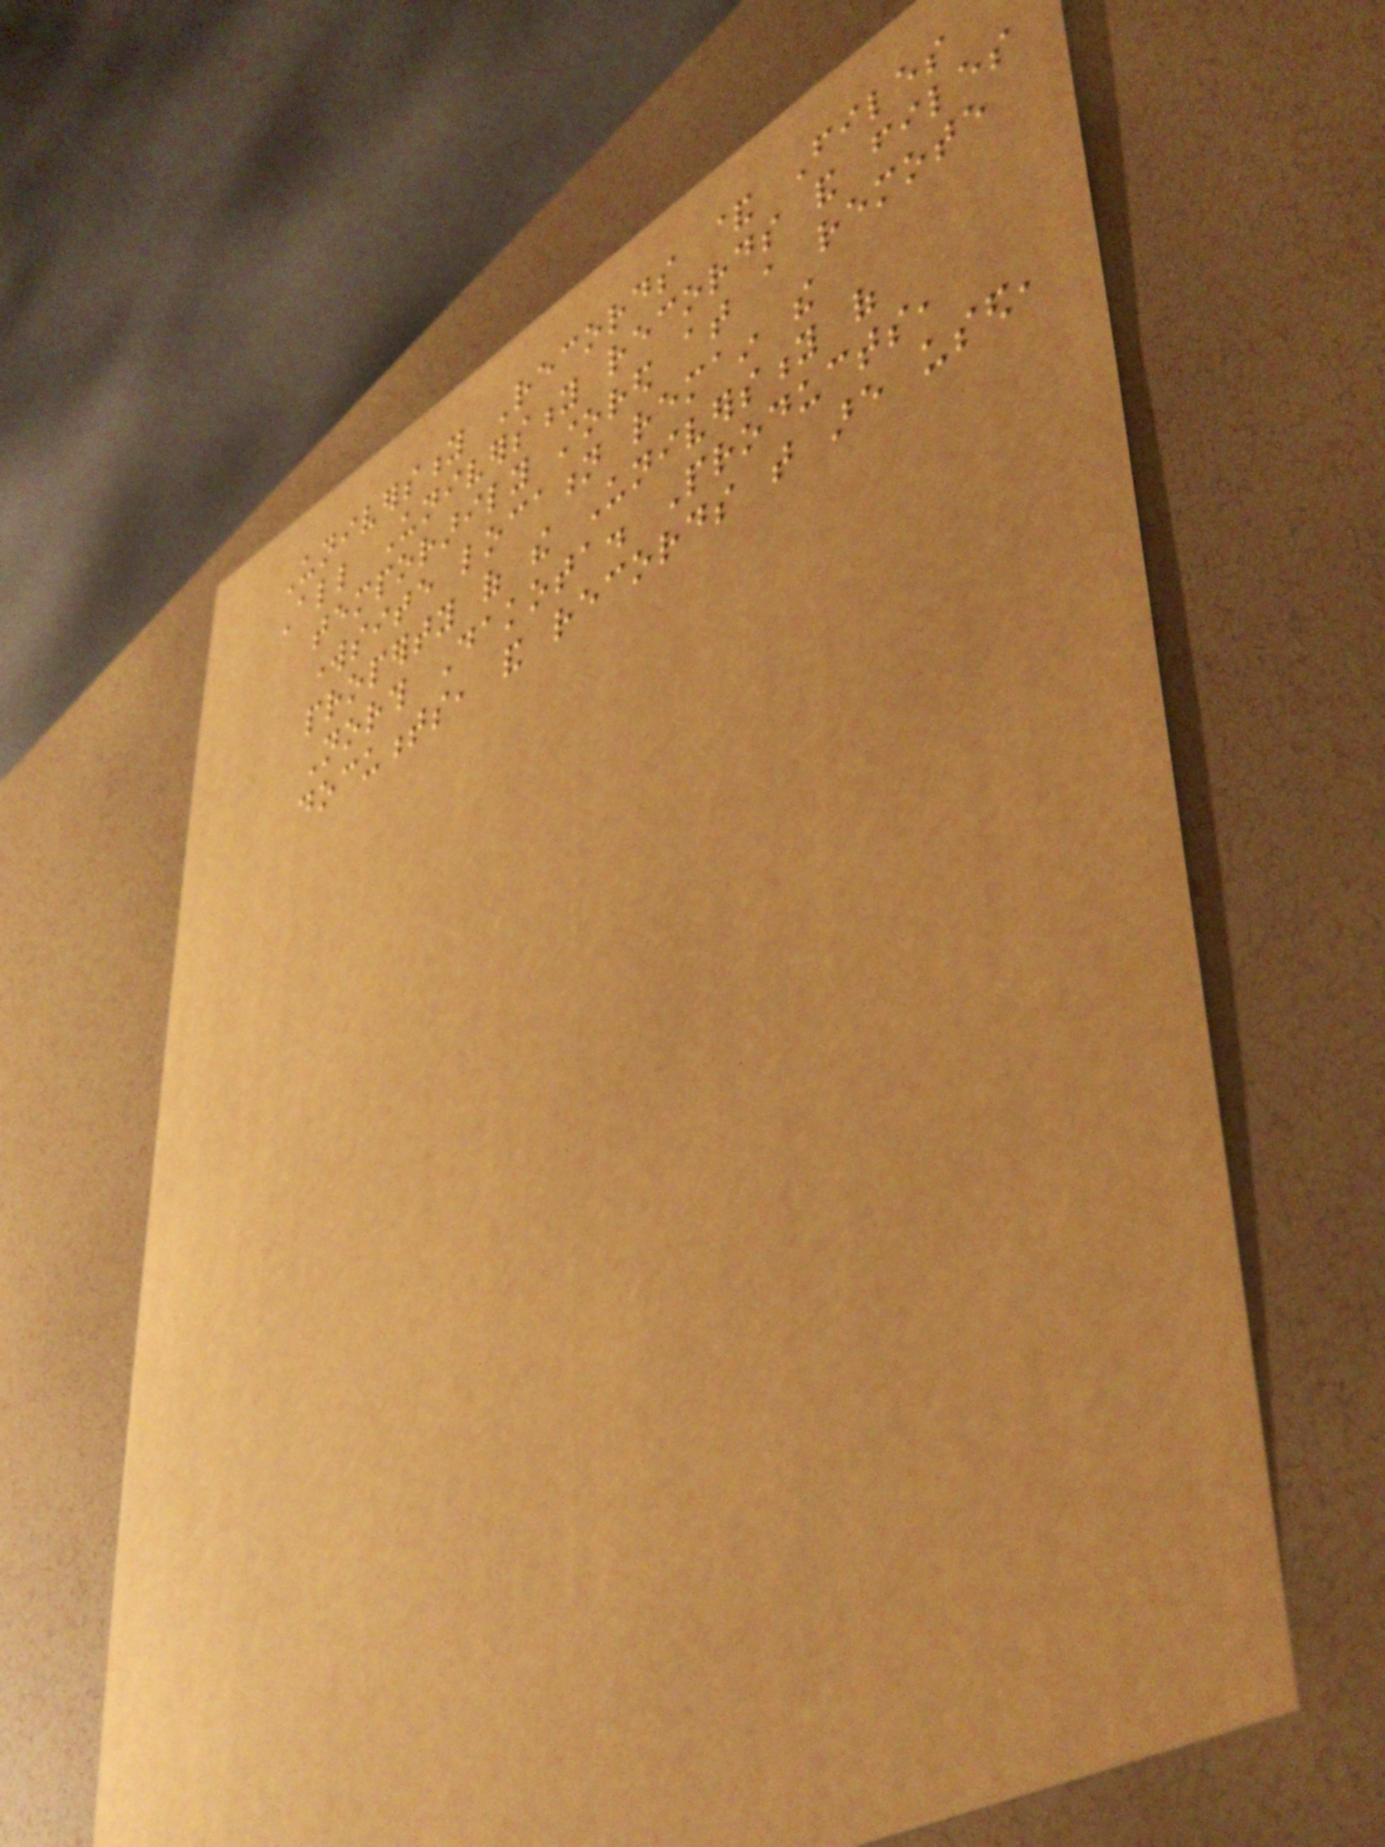University Records & Files
All University records and files
temporarily stored at a remote
worksite location remain the
property of the University of
North Dakota. Products,
documents, and records that are used,
